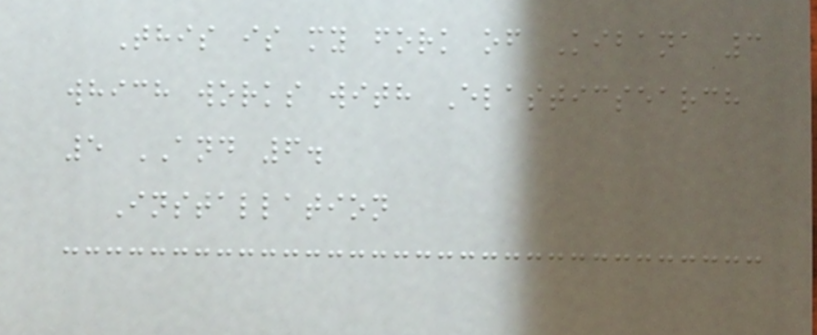This is my fork of Kibana 3
which works with Elasticsearch
5 AND 6.
Installation
